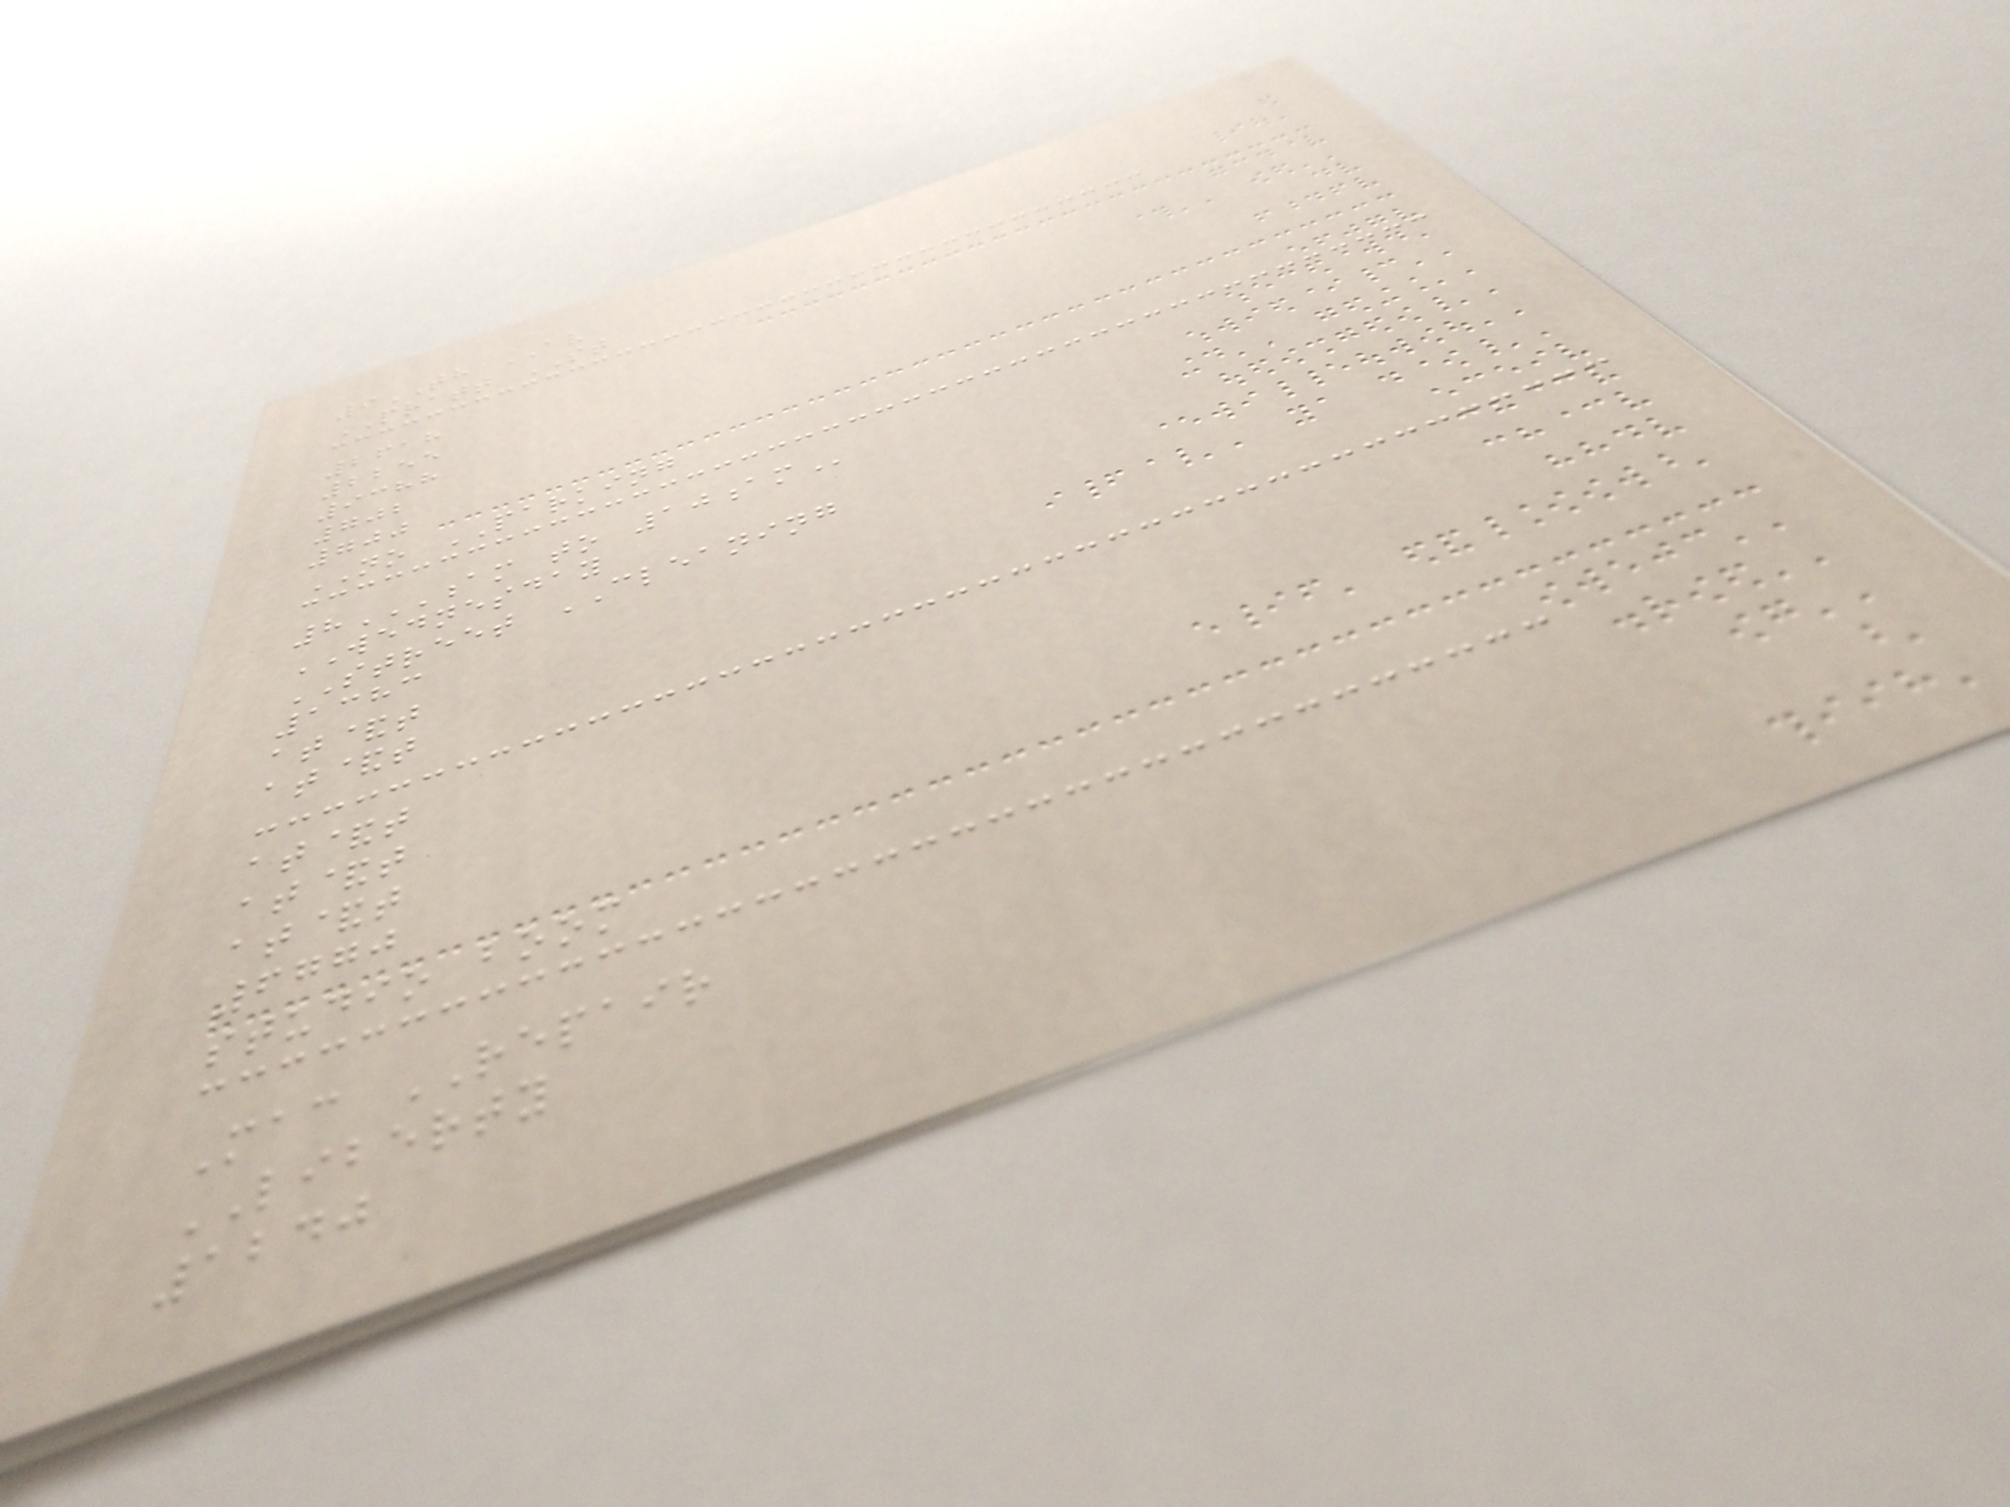9TH AV
PRATT ST
2618
2255
9388
702
700
NO PARKING
8AM TO 10AM
WEDNESDAY
STREET CLEANING
1383
at&t
at&t
at&t
at&t
at&t
6770
studio boom
Mac REPAIR
LIBERTY
1240
